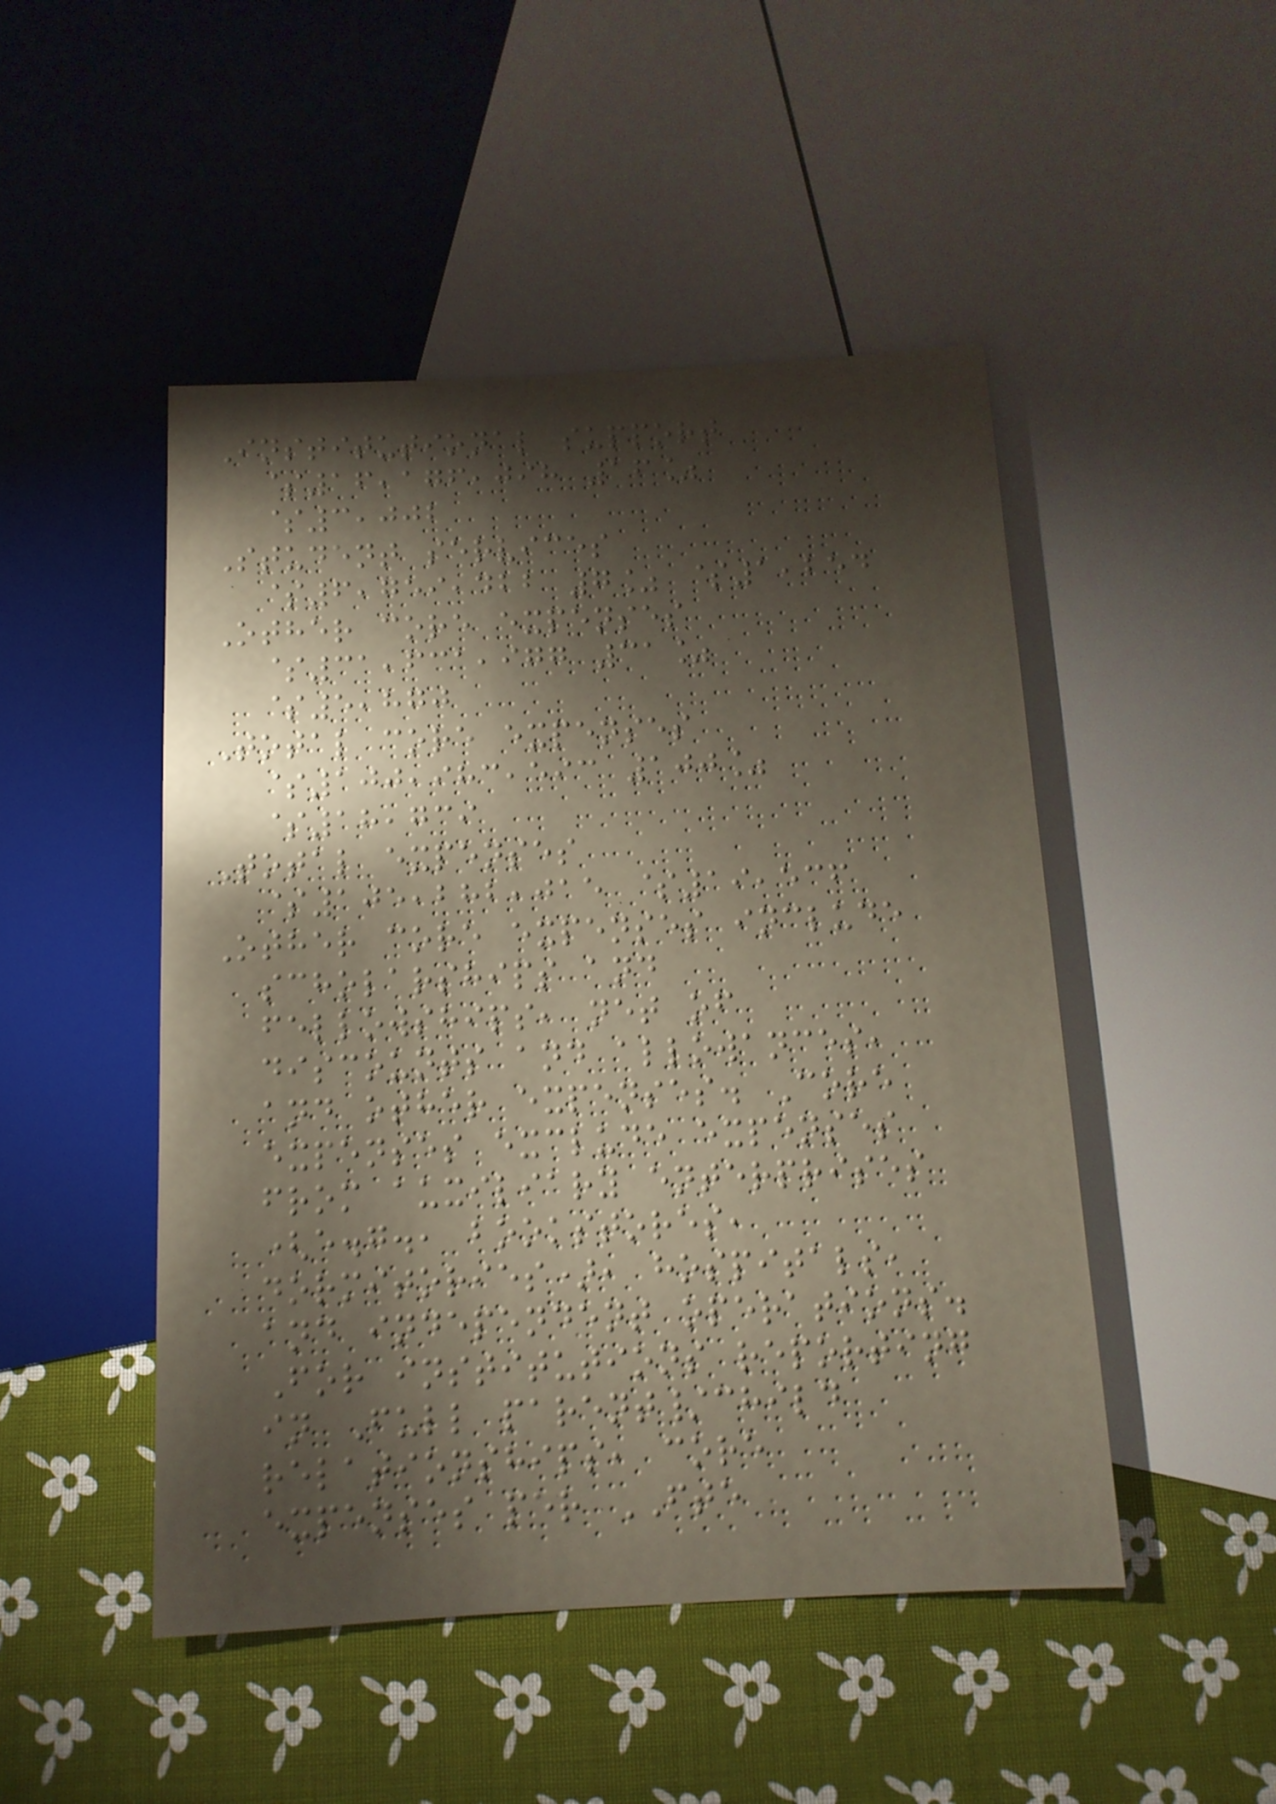Institutional support
$16,176,098 16%
$3,002
Student services
$6,759,422 7% $1,254
Other core expenses
$31,631,977 31%
$5,870
Total core expenses
$100,983,593 100%
$18,739
Total expenses
$105,282,015 $19,536
Other core expenses include
scholarships and
fellowships, net of
discounts and allowances,
and other expenses. Core
expenses exclude expenses
from auxiliary enterprises
(e.g., bookstores,
dormitories), hospitals,
and independent operations.
For institutions reporting
in Full parent/child
relationships, core
expenses per FTE
